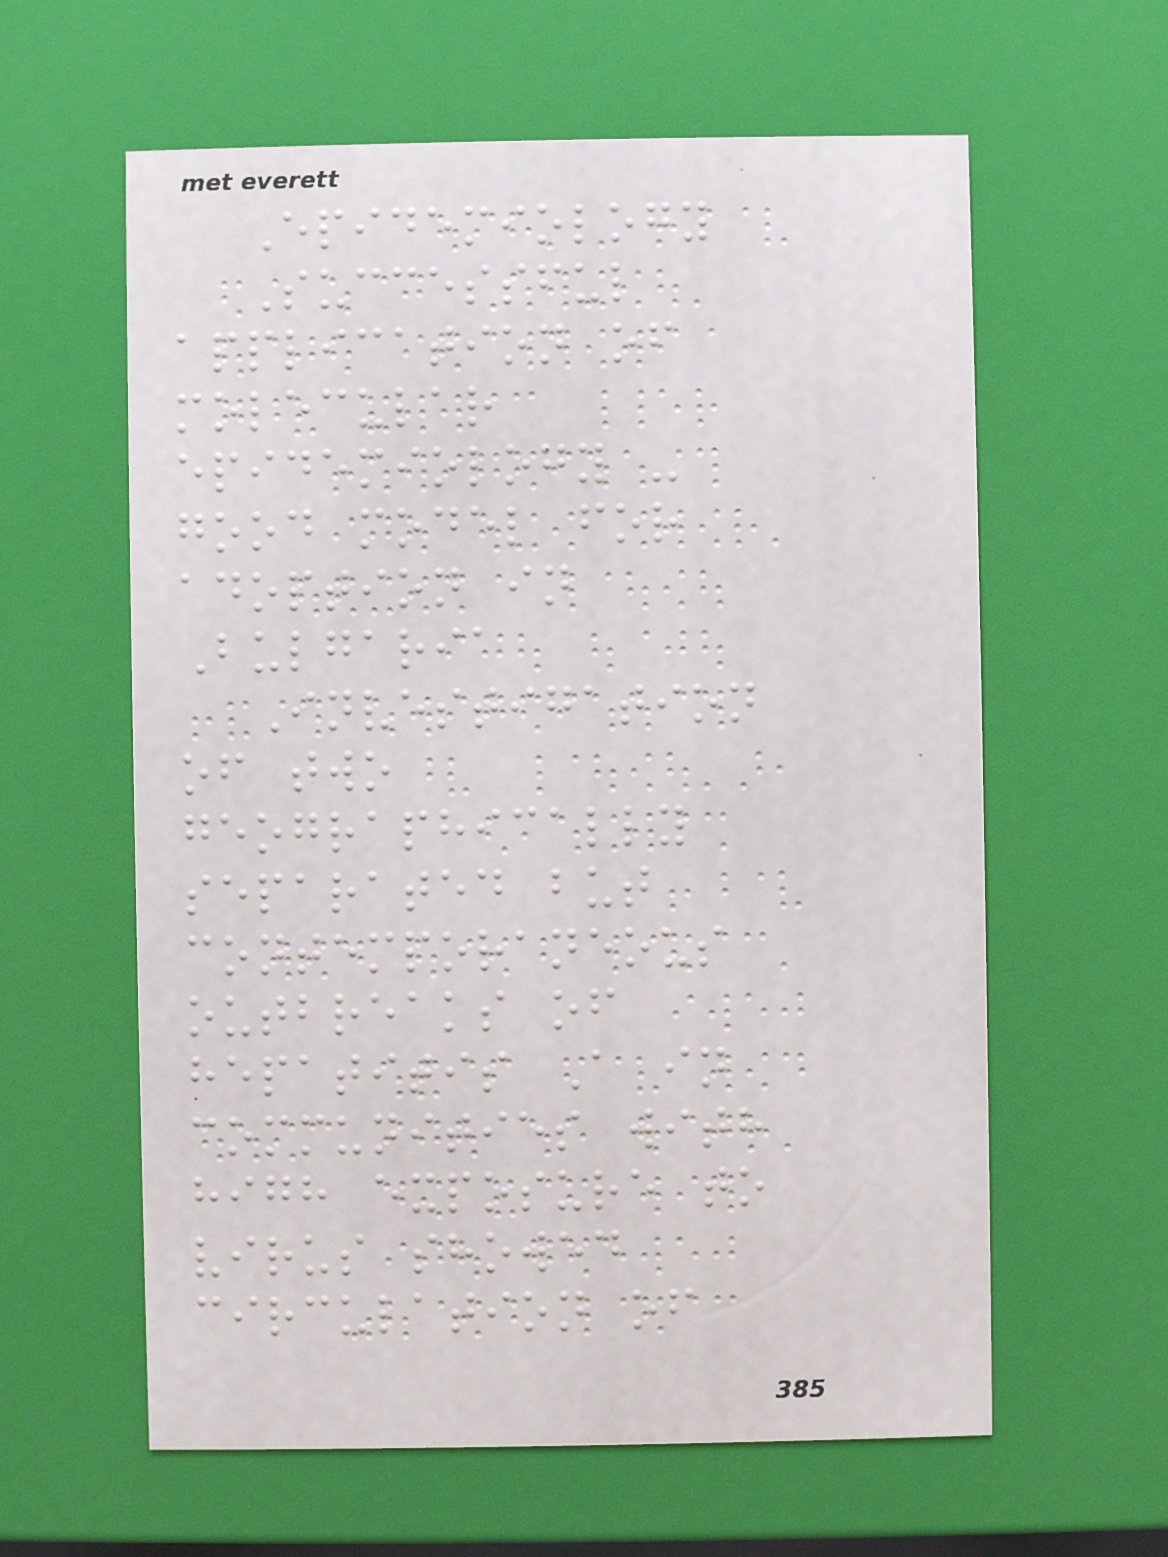Epidemiology
Successful
application of
molecular
epidemiology -
good model for
adoption in
Bulgaria
Investigation
of two
geographically
separated but
contemporaneous
outbreaks of
hepatitis A in
communities with
high exposure to
virus showed
circulation of
